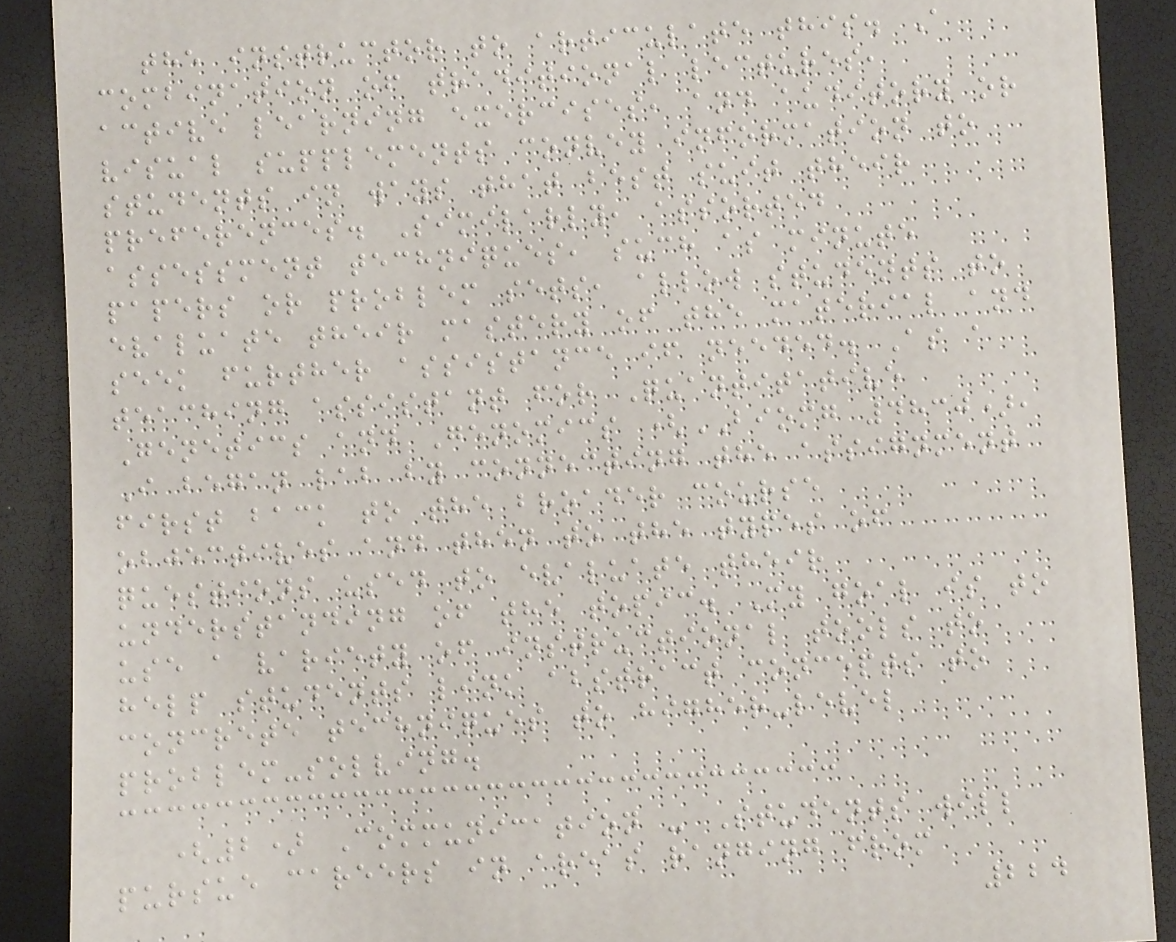the instructor to articulate this. A
combination of traditional lectures,
active learning exercises, and auditory or
visual supplements convey information to
students in ways that best suit their
preferences. Similarly, assorted
assessment techniques, such as minute
papers or problem sets, allow students to
evaluate their mastery of the material and
seek further assistance if needed. As a
teaching assistant for Quantitative
Genetics and Genomics (BIOMG 4830),
I began lab by connecting the assignment
first back to the broader course
objectives and then to the types of
questions used to evaluate their
understanding of the topic. My goal is to
use a variety of instructional tools to
help students link abstract concepts to
concrete techniques to higher-level
problem-solving.
(2) Communication - Students will
pursue careers in areas ranging from
224
